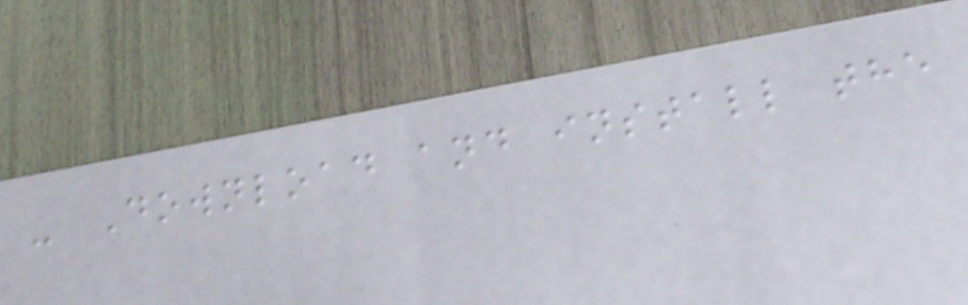- Download and install the
